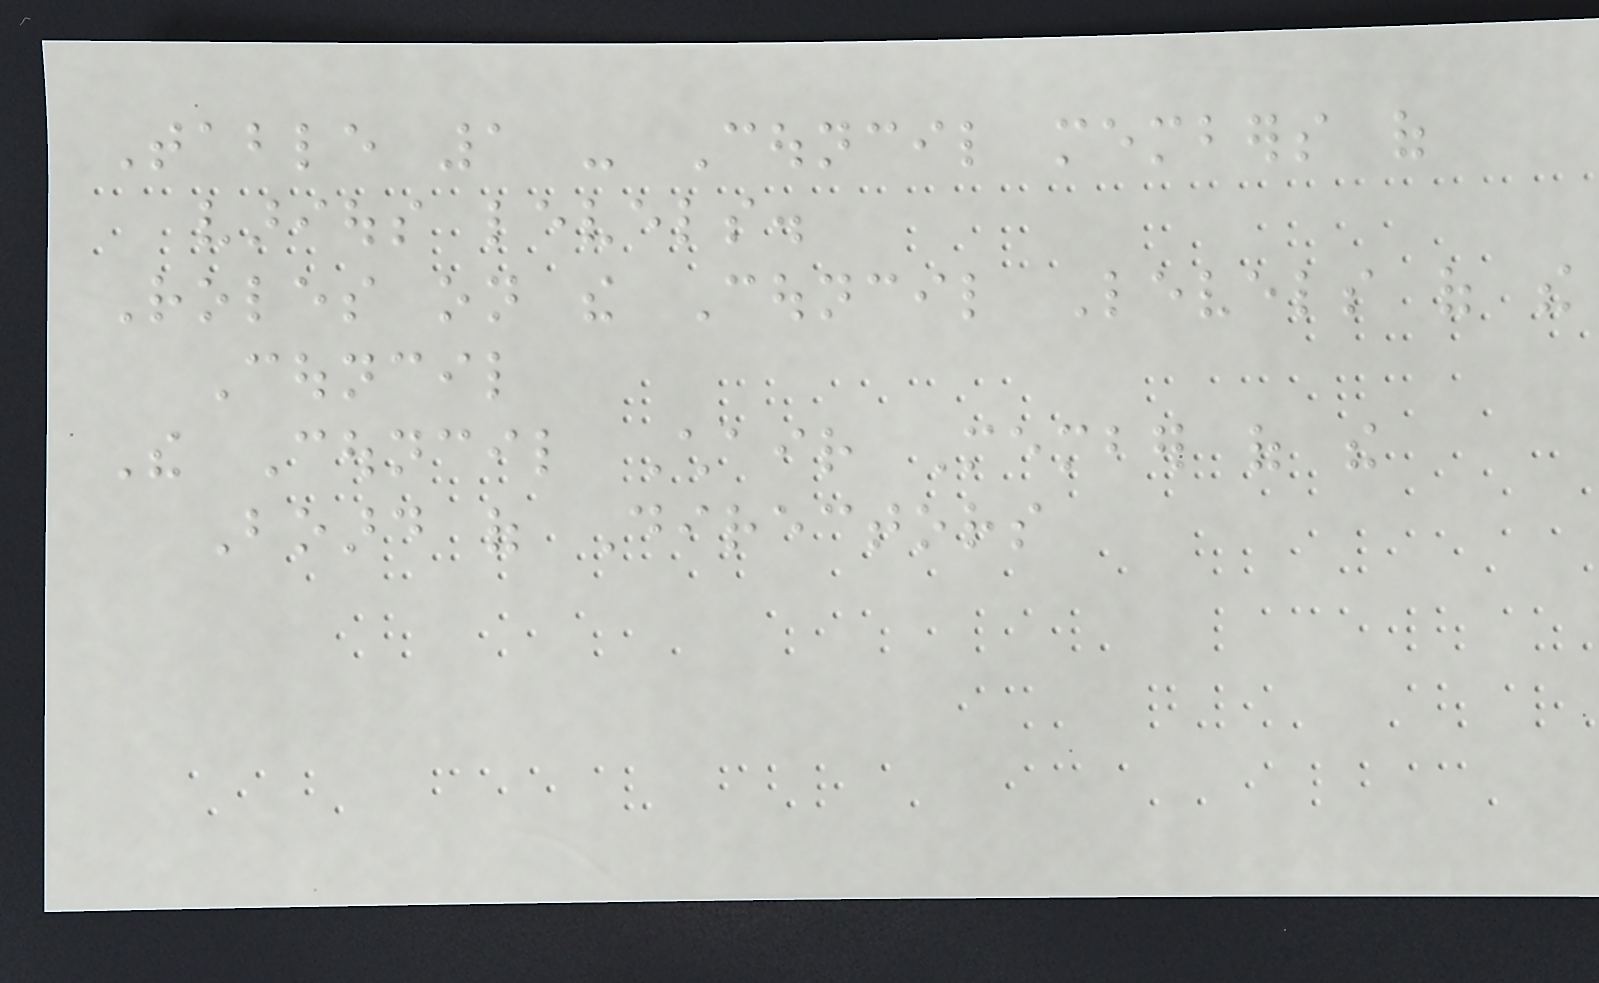Table 1 - Council members of
various levels.
Roles on the Council Levels of the
Council
The Council Chair Member of the
Board of Directors
